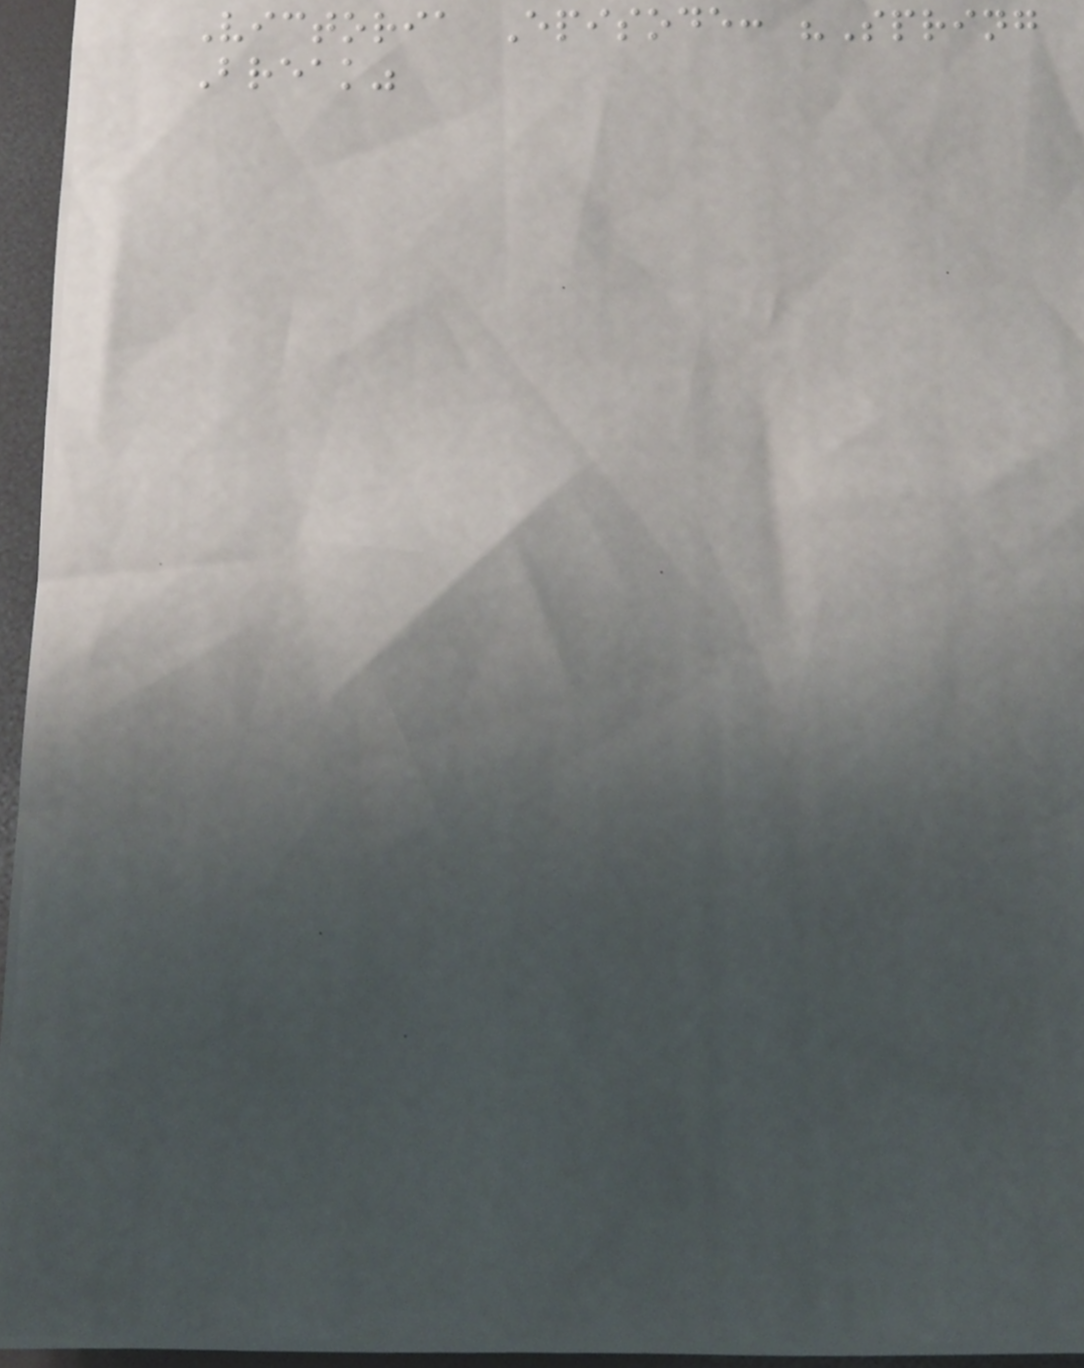Victoria Episode: "Spring
Break"
